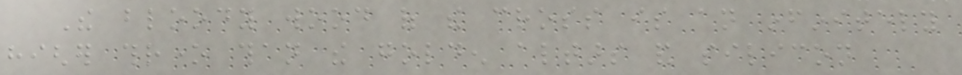The bloody wood of the cross is an infinitely
higher throne than the golden altars and silicon
